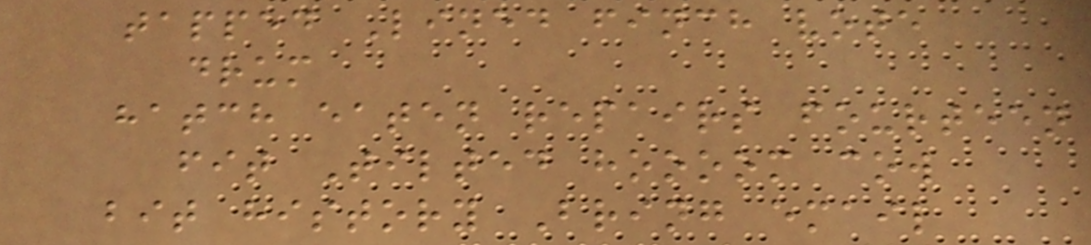tapped Lined finch vote
drum
hatch eaten repairs fourteen
fit Tilted hoooom cow
bit history Bring email
